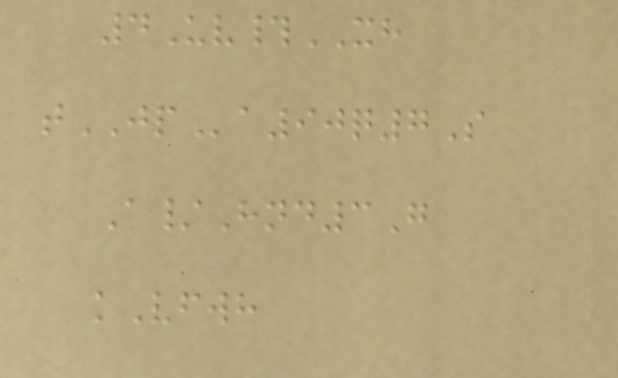4Uv#XH
tJPa90q7S
A/Hnd3G
kVfwh
